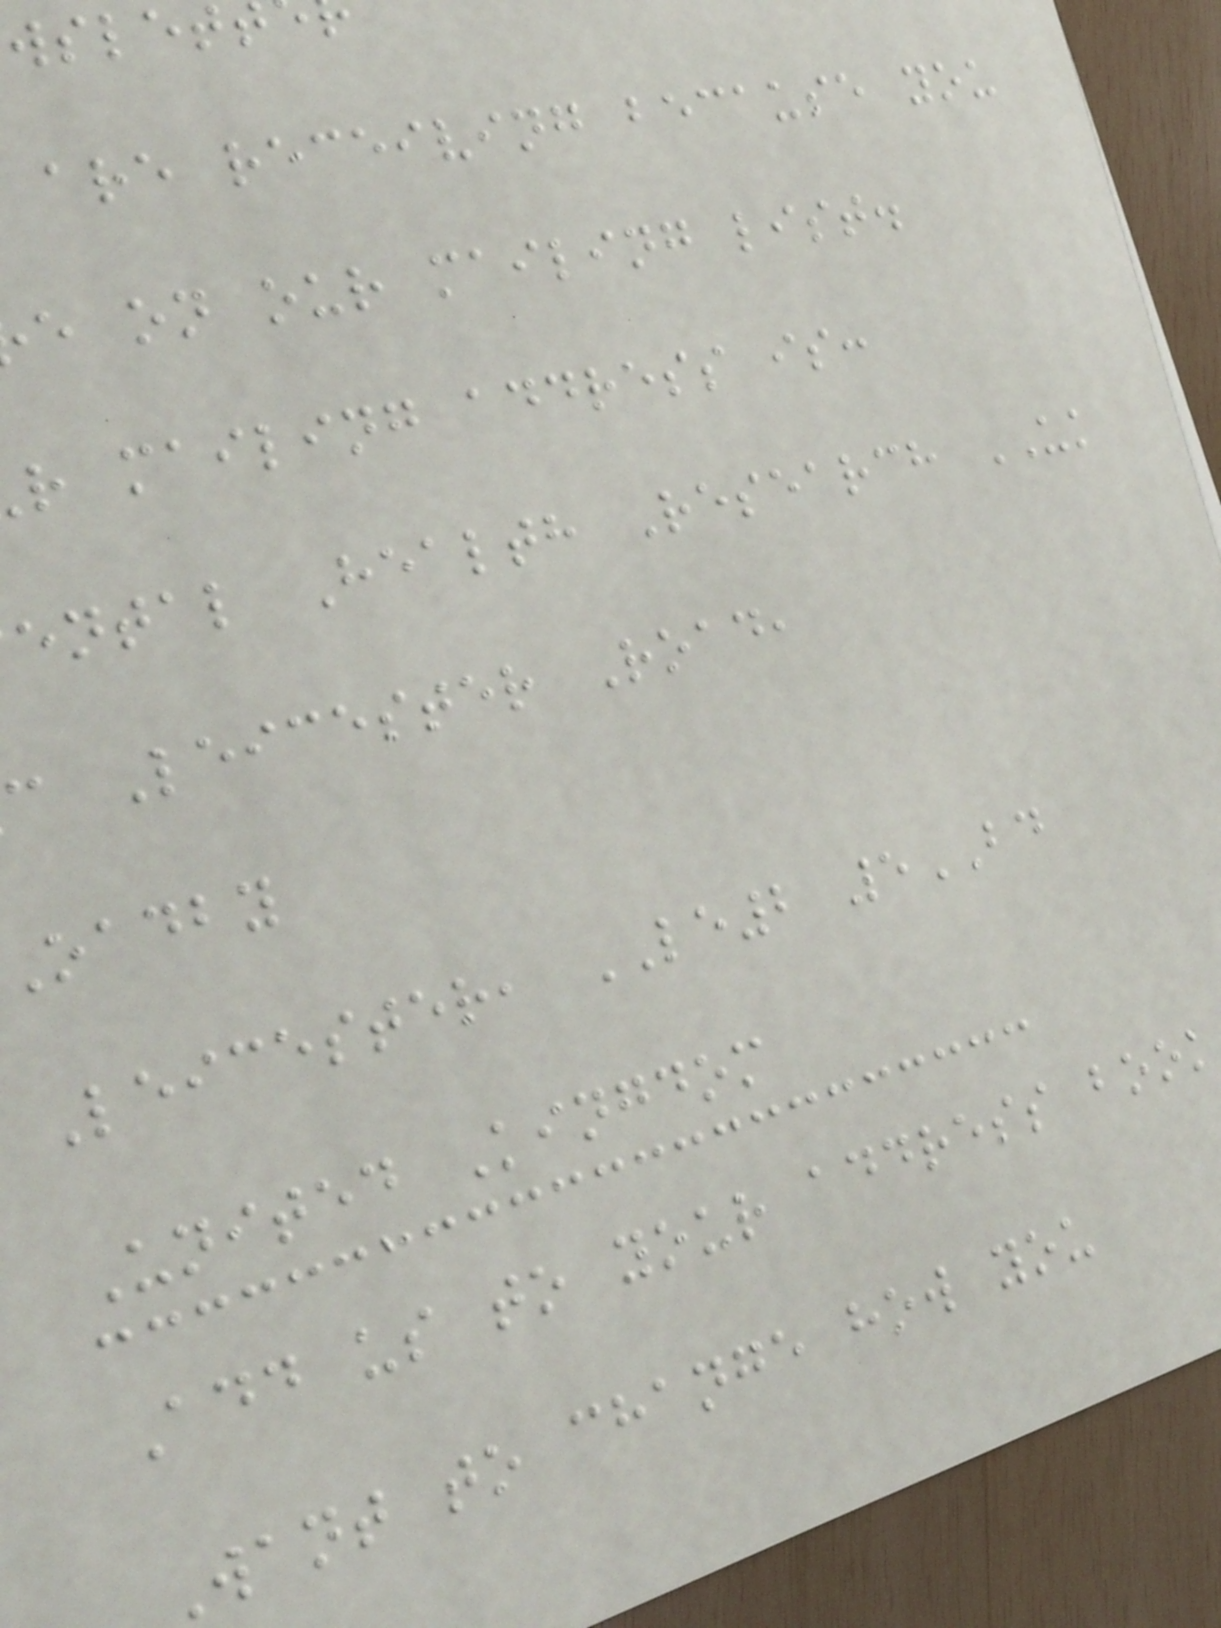are receiving because you
e on our mailing list.
r mailing address is:
ental Health Research UK
c Leicester Road,
oadby
Leicester, LE2 5BD
United Kingdom
Add us to your address book
Want to change how you
